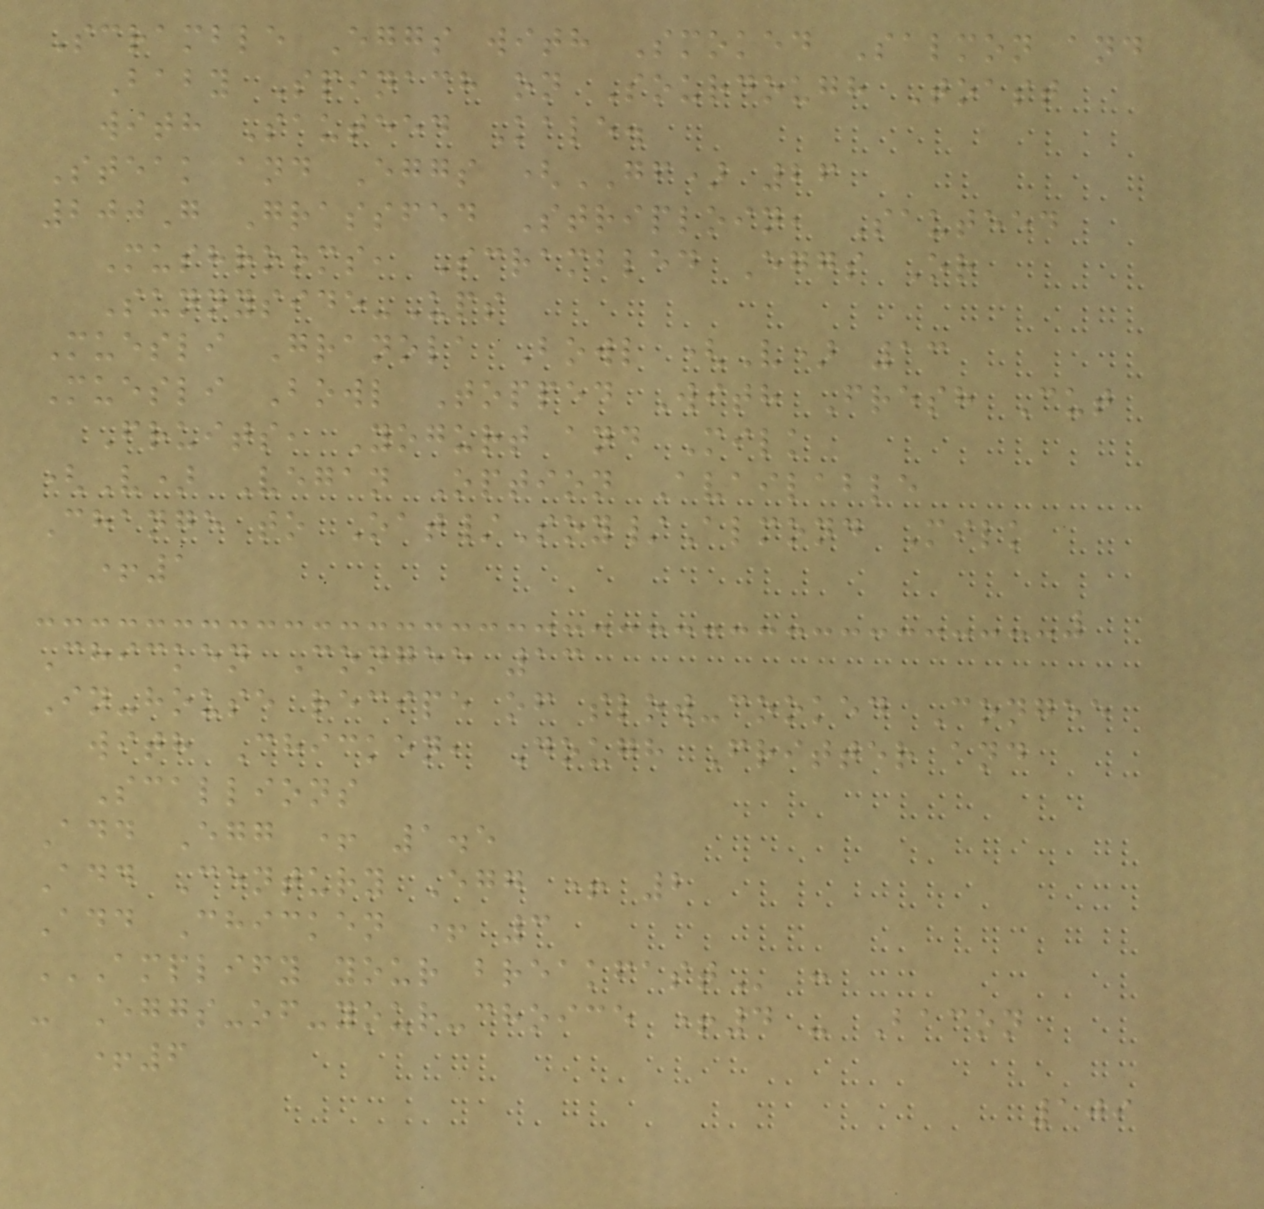Scramble Eggs with Smoked Salmon and
Baby Spinach on Sourdough Toast
with Sauteed Kale.
Steak and Eggs (GF) 26
200G Grassfed Striploin, Sauteed
Mushrooms, Scrambled Eggs Or
Sunnyside-Ups
Muesli Granola Bowl (V) 13
Muesli Bowl Topped With Fresh Cut
Fruits, Yogurt and Milk
(V) Vegan Option Available
Change to Oat/Soy/Almond Milk
+1
Chicken Congee 13
In-house recipe of slow-cooked Congee
with Chicken, Dough Fritter and
Scallions
Add Egg + 1.5
Add Century Egg + 2
Add Chicken + 3
AMPLIFY YOUR BREAKFAST :
- Eggs-of-your-choice +4 - Bacon
+6
109
